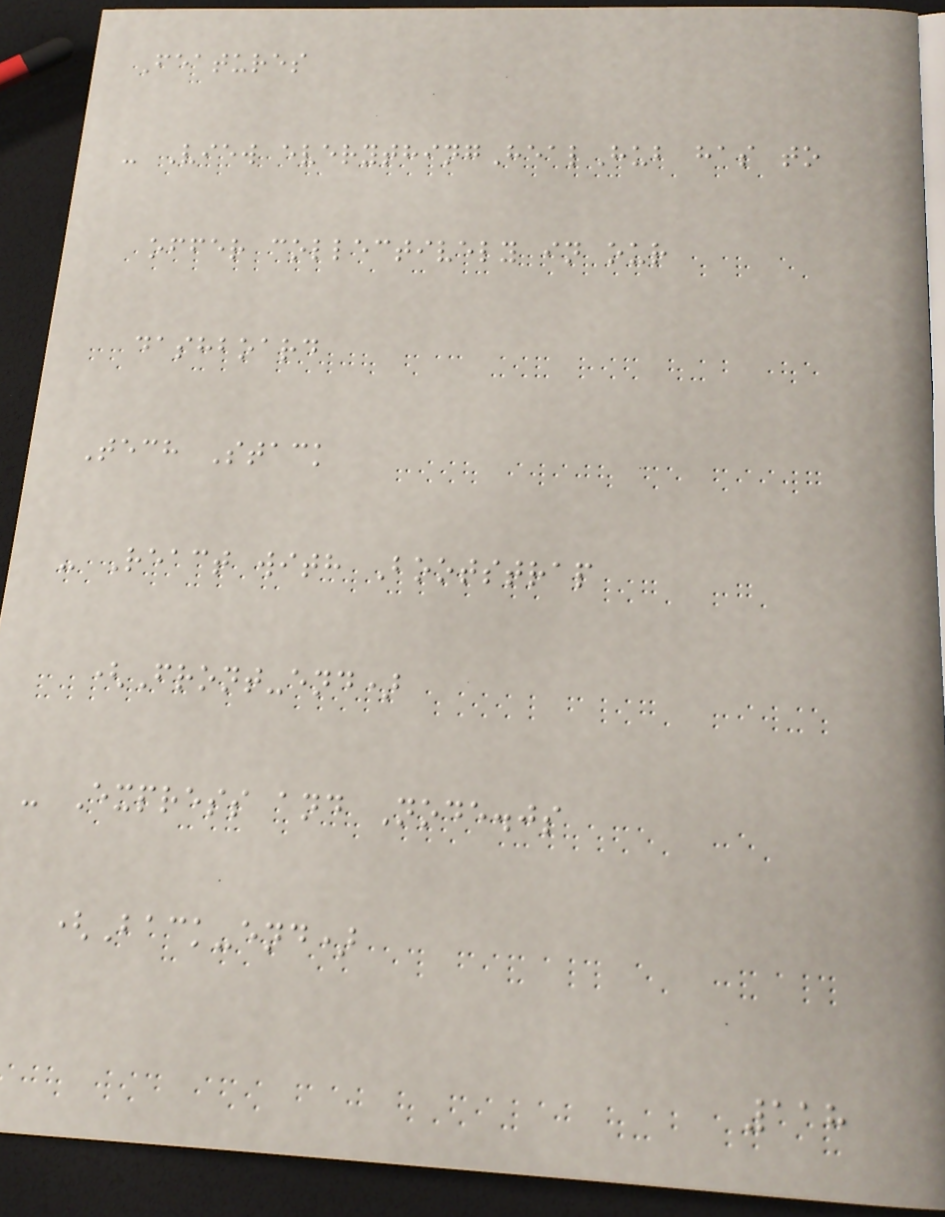Features
- View everythingHealHub has to
offer collectively in our
dashboard
Tech Stack
- React with Bootstrap
(Front-end)
- Express and Node.js
(Back-end)
118
